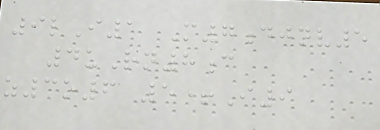9lI1 M7djnv5
4uRn8c
z3o6 5+I9
